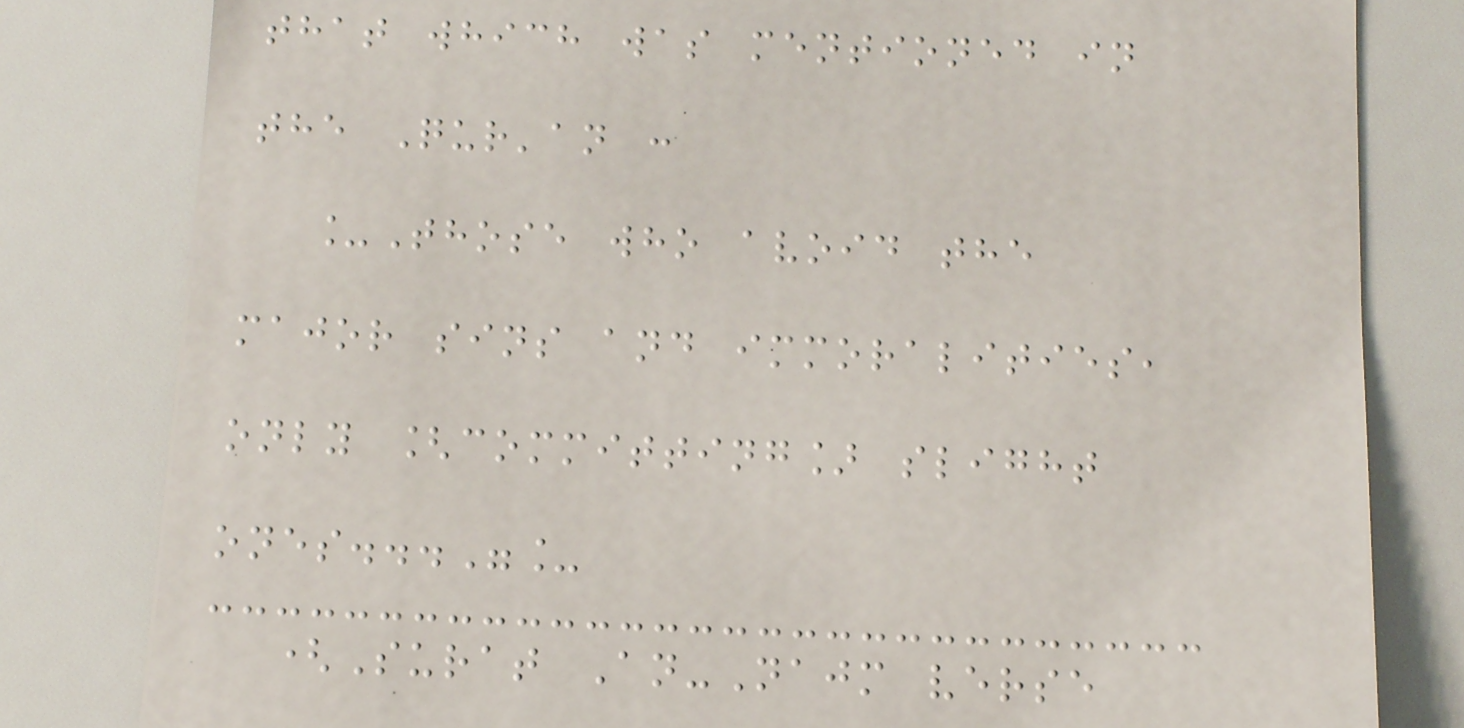that which was mentioned in
the Qur'an :
_Those who avoid the
major sins and immoralities,
only [committing] slight
ones..."_
(Surat An-Najm verse
